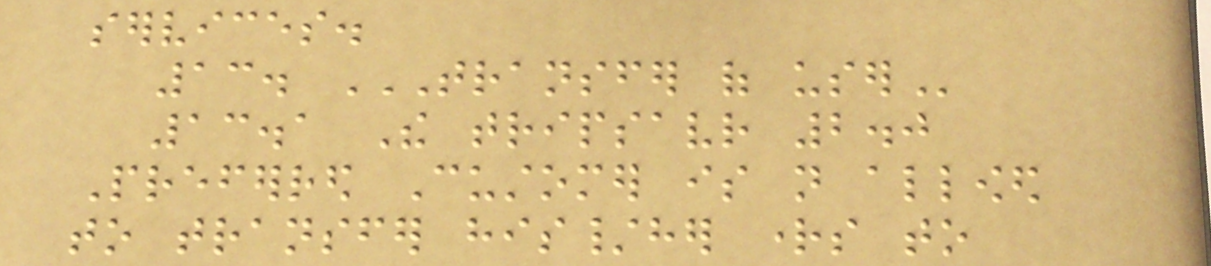services.
13. TRANSFER OF USER
13.1 The tripsavr 2.0
Preferred Customer is not allowed
to transfer his/her rights to
